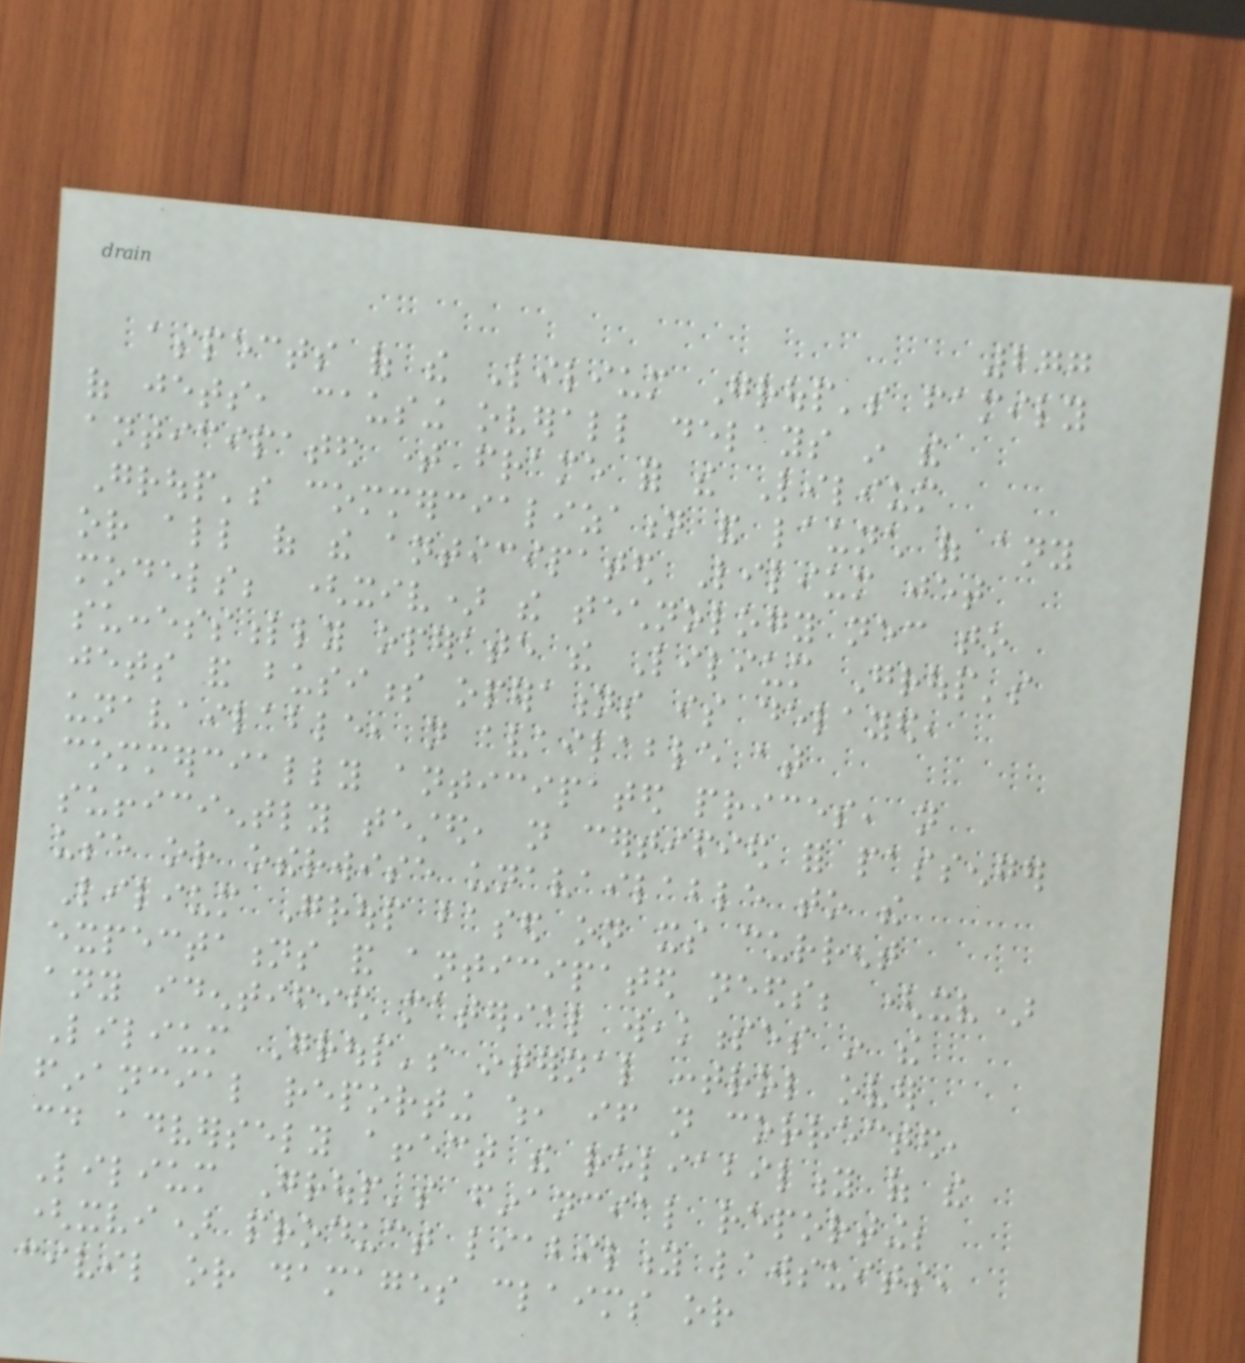277
aspects of the Lilium Group's family
of jets, causing overall delays in the
anticipated time frame for the Lilium
Group's commercialization and launch of any
or all of the anticipated Lilium jet
models; (xiv) the technology necessary to
successfully operate the Lilium Group's
jets and business operations is delayed,
unavailable, not available at
commercially anticipated prices, not
sufficiently tested, not certified for passenger
use or otherwise unavailable to the
Lilium Group based on its current
expectations and anticipated needs; (xv)
any identified material weaknesses in the
Lilium Group's internal control over
financial reporting which, if not corrected,
could adversely affect the reliability of the
Lilium Group's financial reporting;
(xvi) product liability lawsuits,
civil or damages claims or
